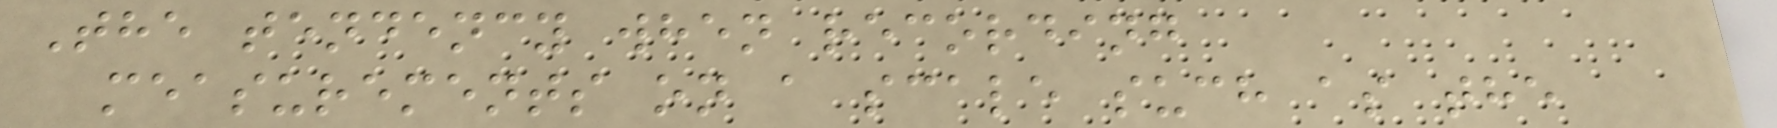The tendency when recording
measurements on a scale such as the
